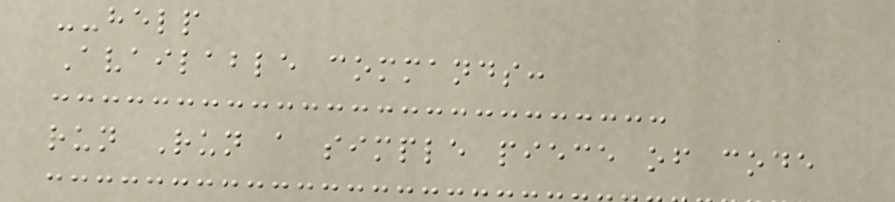--help
Available commands:
run Run a simple piece of code
